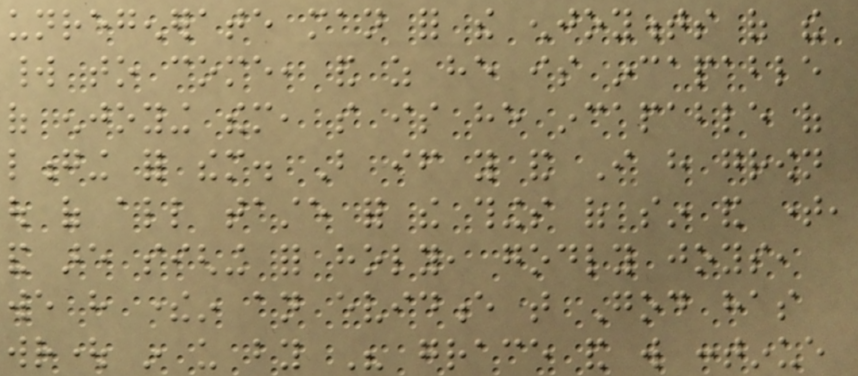unregenerate man for the enjoyments of the
world to come, and as he is incapable
of enjoying them, so is he incapable of
longing for them. But if you and I have grown
out of all taste for the things of sin and time,
and are sighing for holy, godly joys,
we have therein an evidence that God has
wrought in us by His grace and will continue
